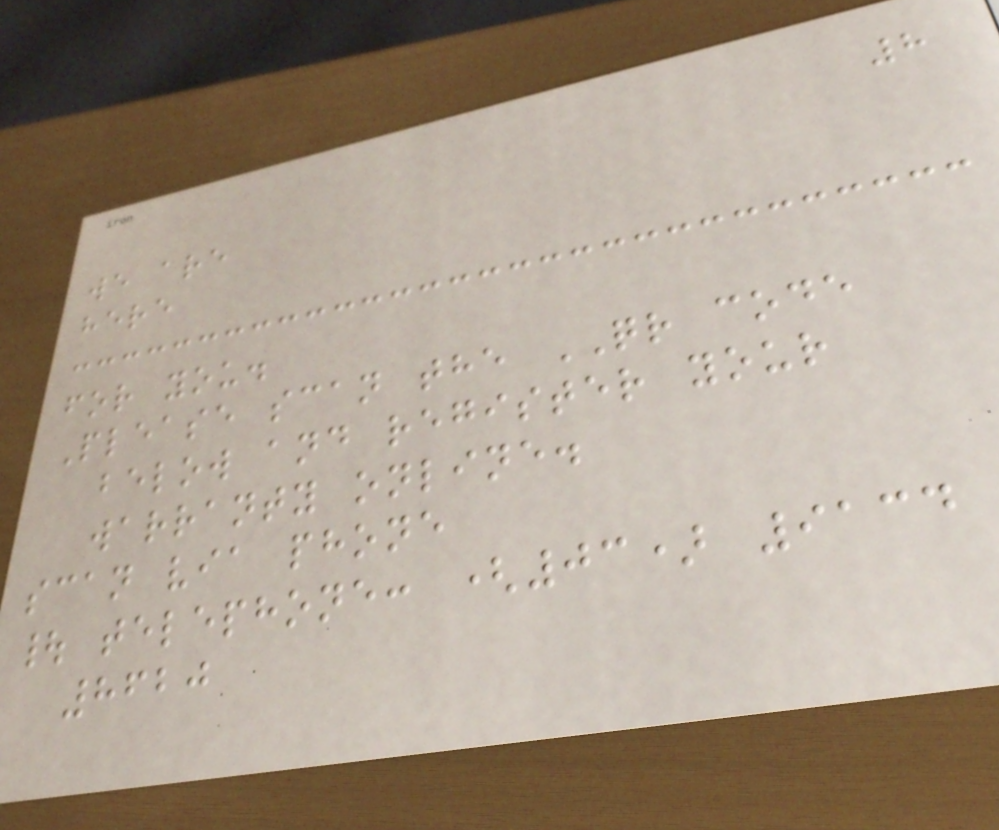8
we are
here
for you.
Please scan the QR code
below and register your
warranty online.
scan via phone
| telephone: (03) 9134
8620
